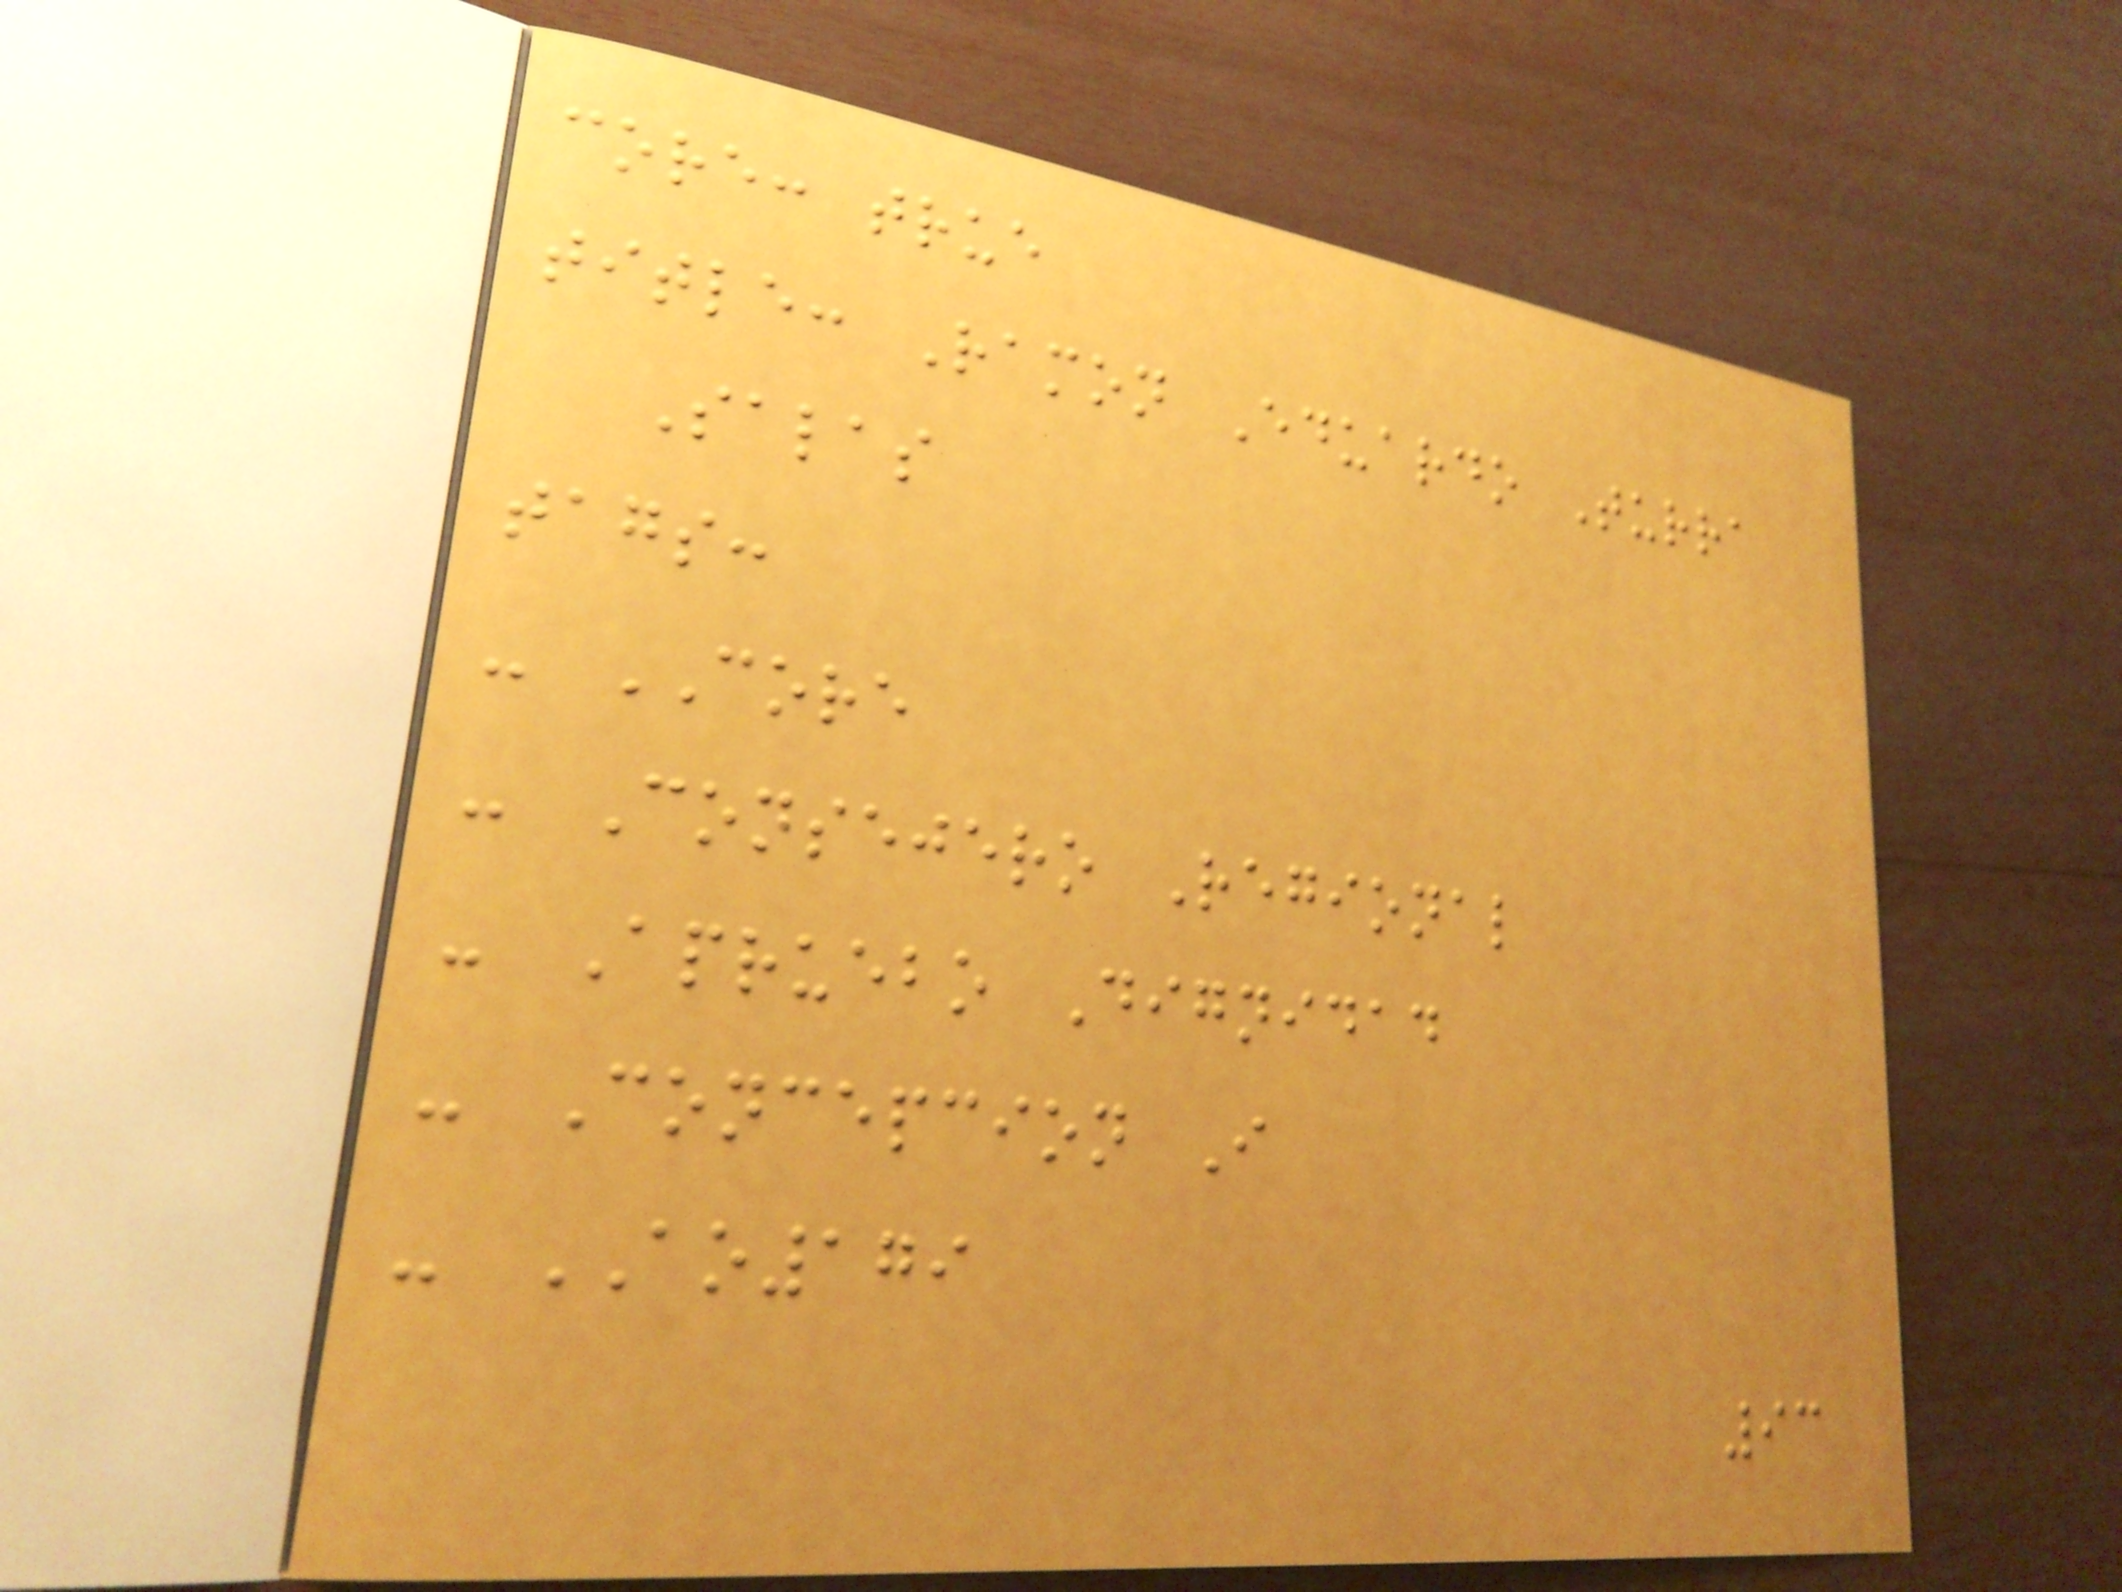core: true
title: Ramon Eduardo Turra
Salas
tags:
- CORE
- Consejero Regional
- Apruebo Dignidad
- Concepcion I
- AO179
93
